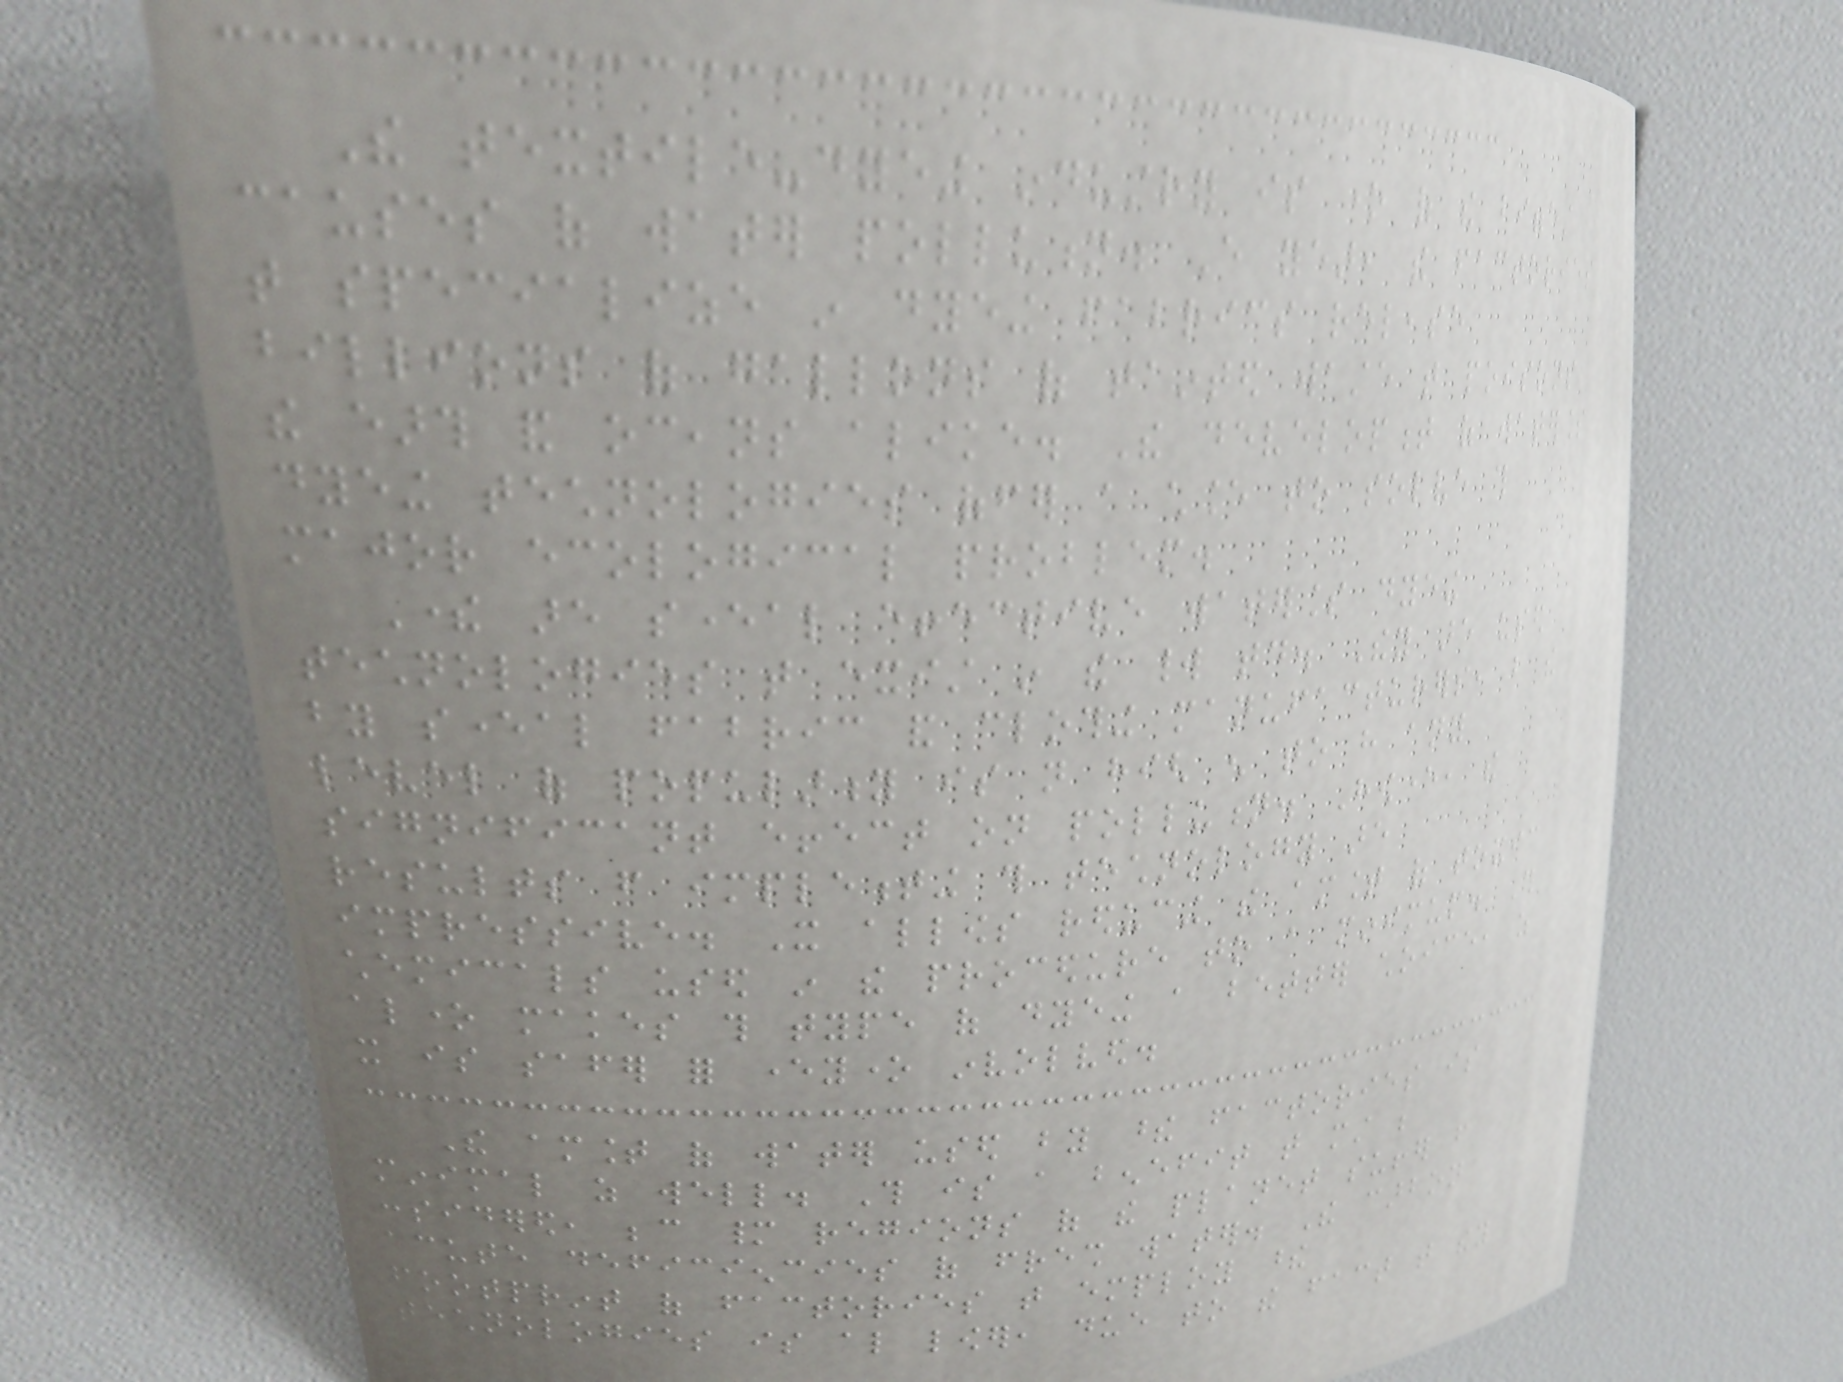The textile-dyeing industry is one of the biggest
causes of water pollution. Every year, the factories
that specialize in dyeing fabrics release
billions of gallons of tainted waste that poisons
the earth and oceans alike. The development of waterless
dyeing technologies offer a chance to solve this
major ecological problem.
There are several effective waterless dyeing
technologies that exist in the world today. They are used
by several fabric and clothing manufacturers, but the
level of popularity is not high enough to have any
significant effect on pollution. However, the
results from implementing this technology are
impressive. It allows reducing the amount of toxic
chemicals used in the procedure to a minimum. This
alone makes this type of dyeing a better choice, as
it is safer for everyone involved.
The amount of water used by these factories is
minimal as well. This is a benefit that must be
considered, because many regions of the planet suffer from
acute deficiencies of fresh water. The carbon
footprint of factories that employ these
technologies is also lower, due to the fact that they
